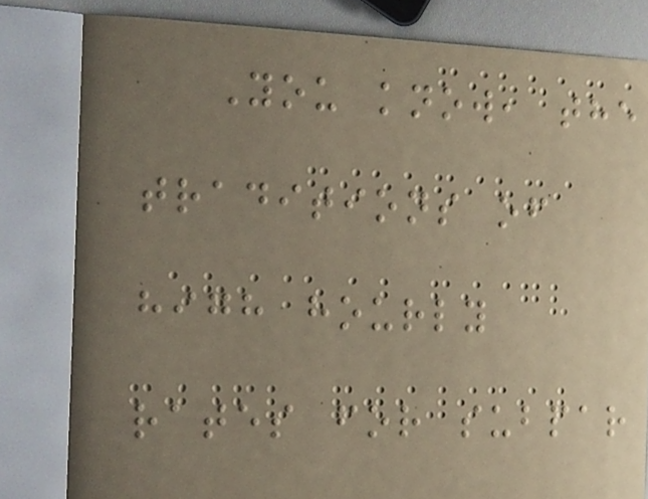You know, the
traditions of
high hourly
rates for subpar
